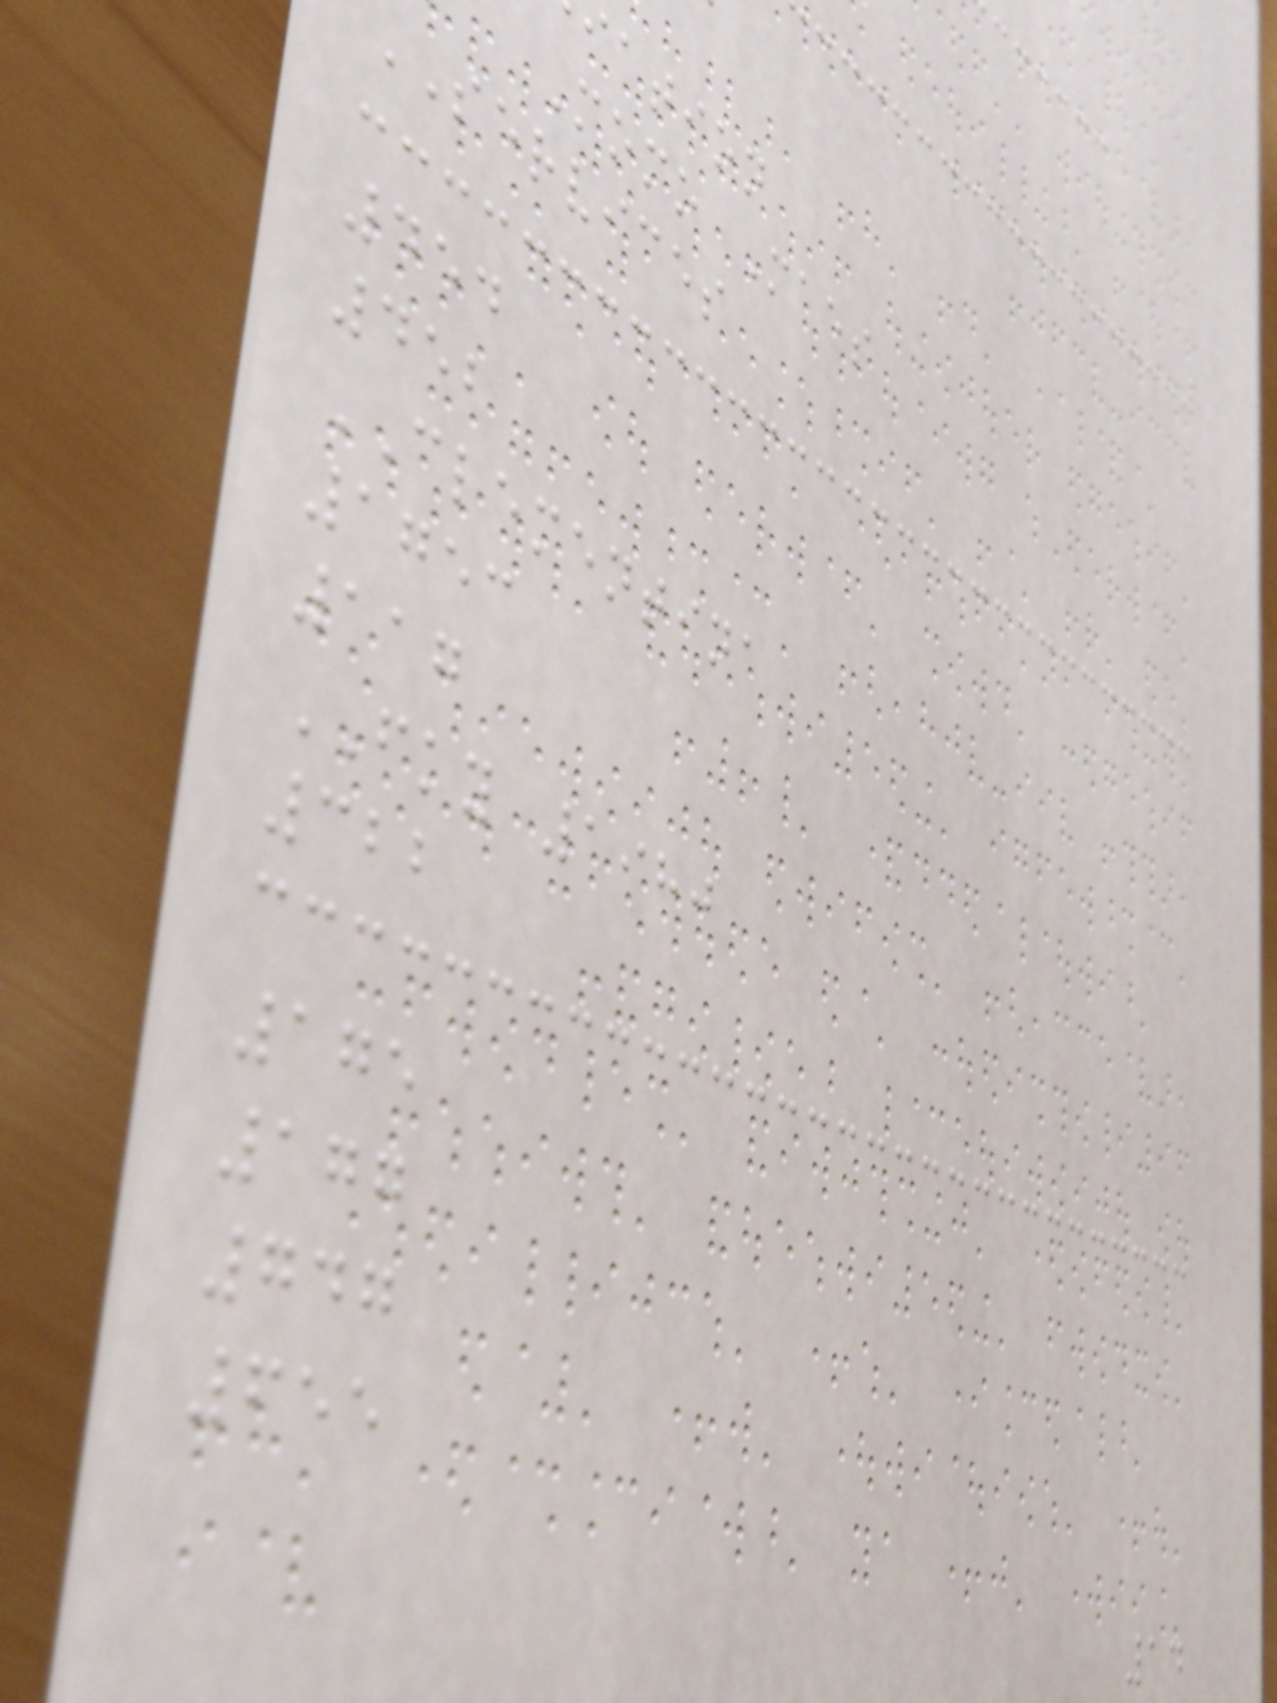iation
Momo Maes
services
454
452
CLEMENTINA
1753
117
FKY 1980
322
175
177
747
655
14
